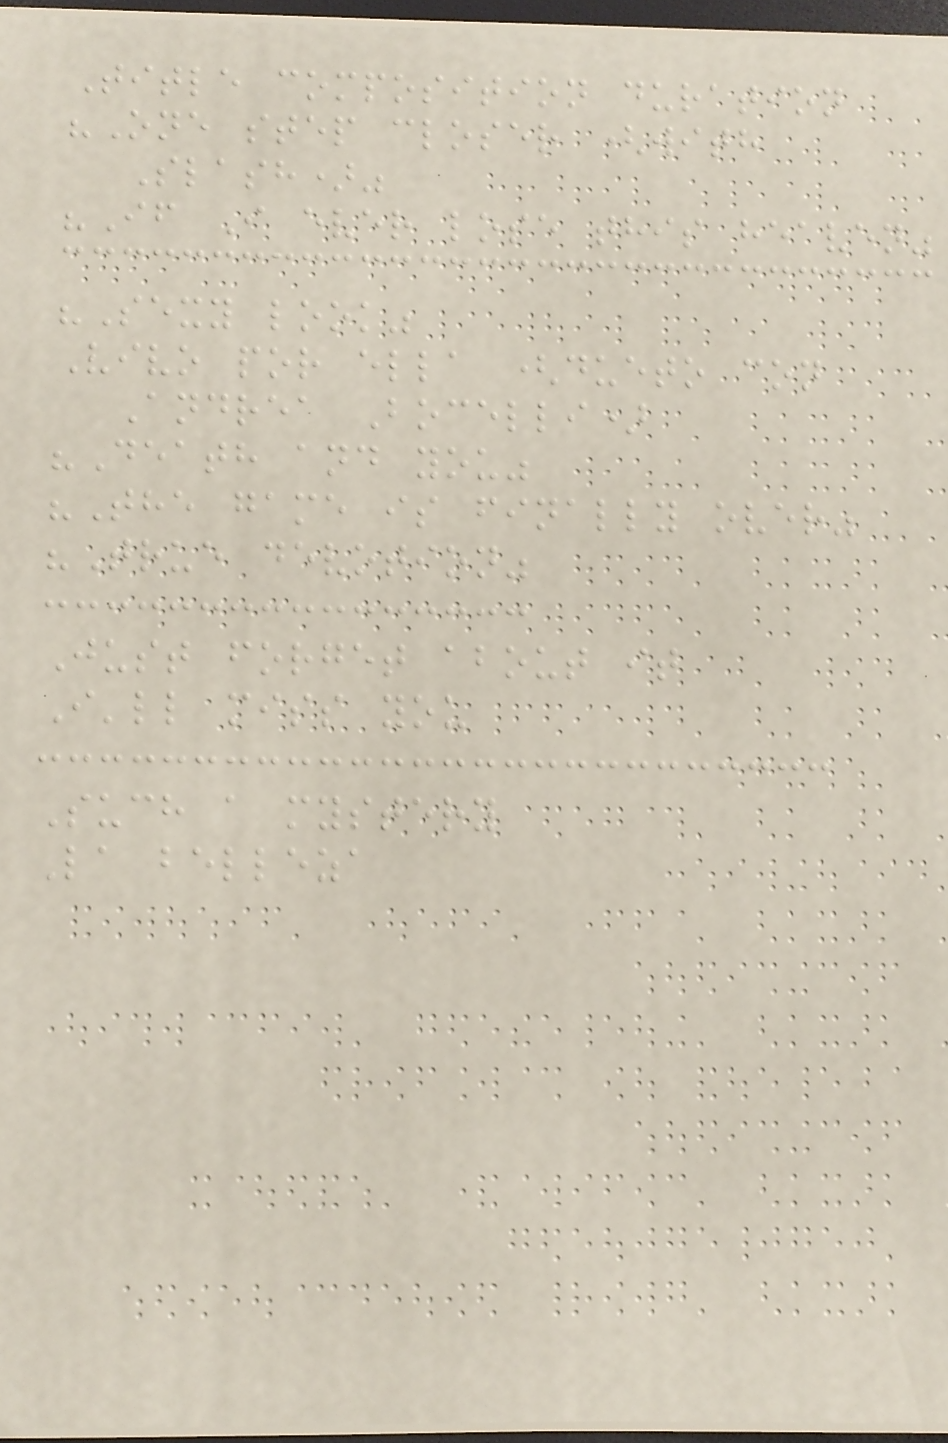Title composition duration
"One step closer (with
Slash)"
"If I ever lose this heaven"
"Sexy look"
Vivo por ella (dueto con
Andrea Bocelli)
"Death and you"
"The game is finally over"
"True devotion"
Just forget about it
I'll miss you
Such a mystery
La belleza
